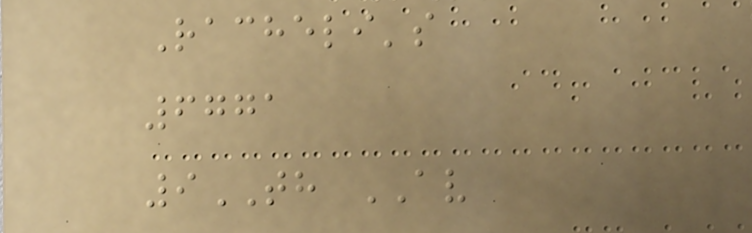Racheli's
6771
9TH AV
